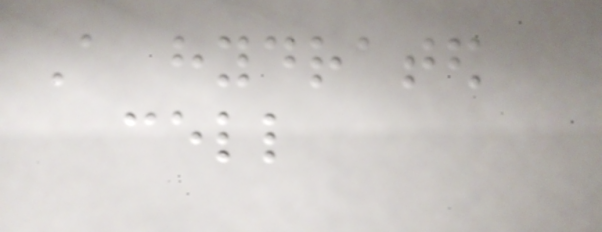A hydrated
cell
